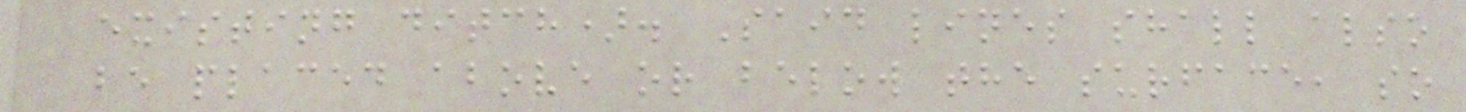existing ditch). Said lines shall also
be placed above or below the surface, so
